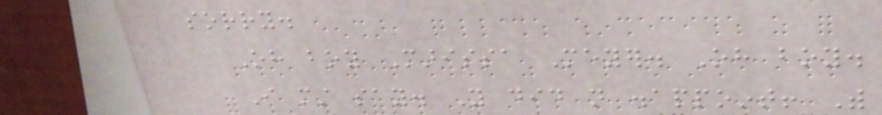sorry.
Oh boy Marissa Meyer. Oh boy.
I must say. You did not disappoint! With
